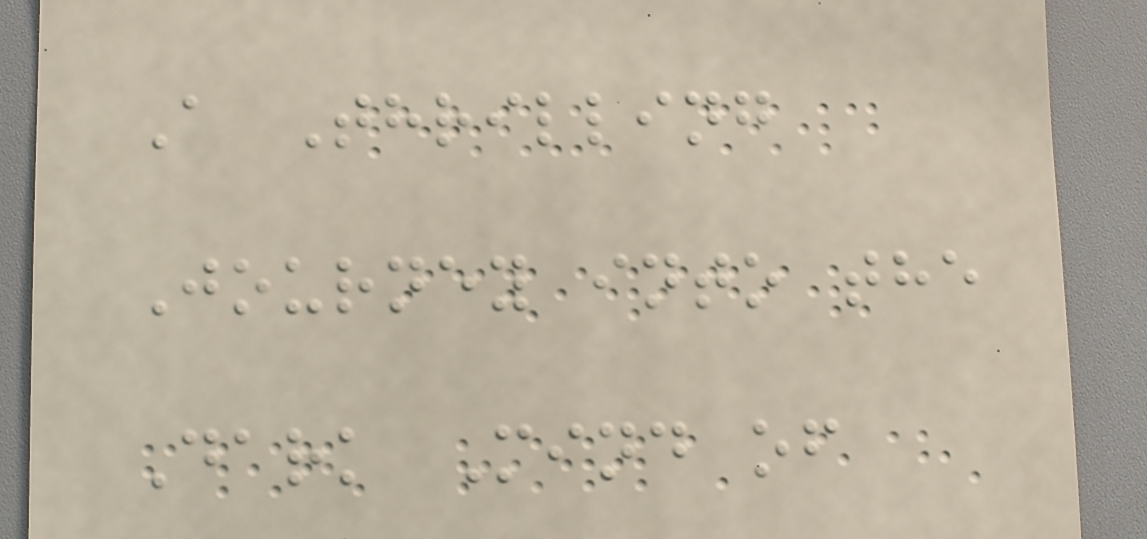A Thrilling
Journey into the
Dark Mind of
